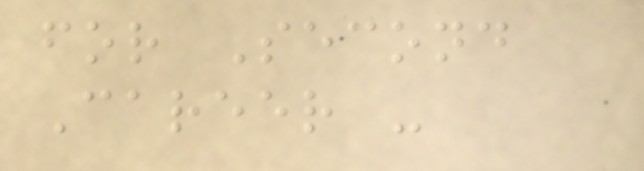for Second
Career -
